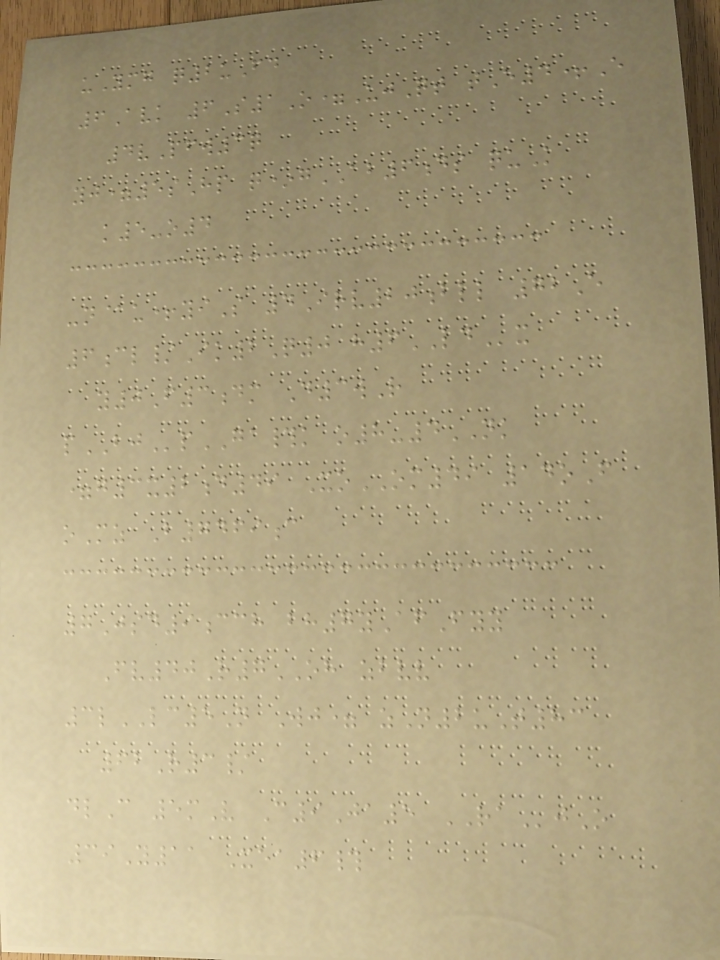uYmg q2uFd
6Avk 6S1O=UjQt tE4+E
4vPfw3q
yj=5sHp q*gAB6ds quK
k5-o4
-n@u+yiS 4Irv20bll 72E
6cl/Ik2Q0 h6LDx
y0F3dm D3wR
pBJpGA#k o8-4NK
=g3x2d49 XoOM49 14oF
oMz B7469c
7Jsd9cch bh7yAfFyy
Fv40R7OH zbvv
3lLC5N Wj= zN2uT83
62R3/
dlC 5mV C9Ja5 RAjO
39Y11 Xea6#
